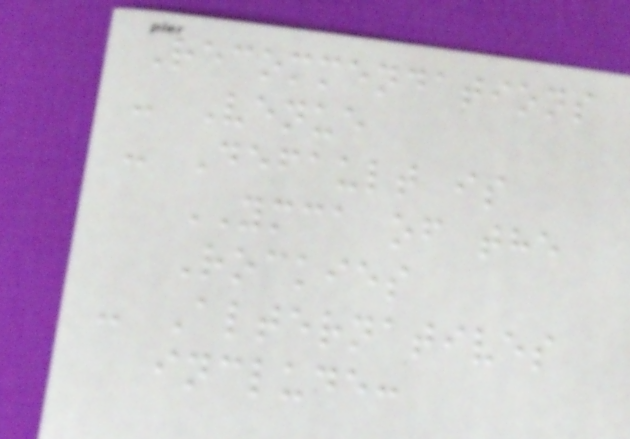Recommendations
- Venue
- Default is
YMCA of the
Rockies
- Alternatives
include:
